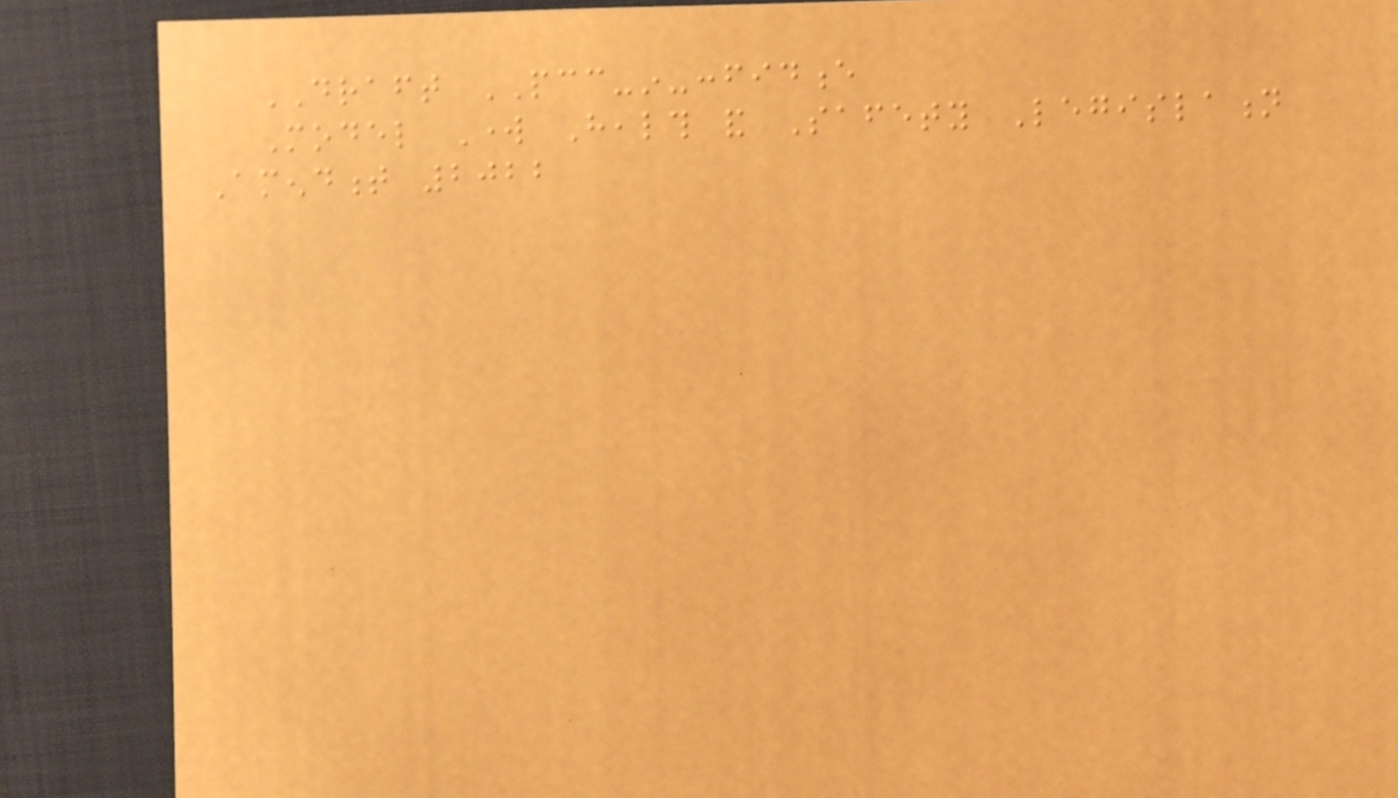DRAFT PCC-in-confidence
Model Work Health and Safety Legislation
Amendment 2022
